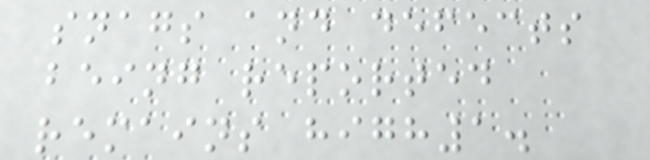snags and defects
being reported
remains high1.
